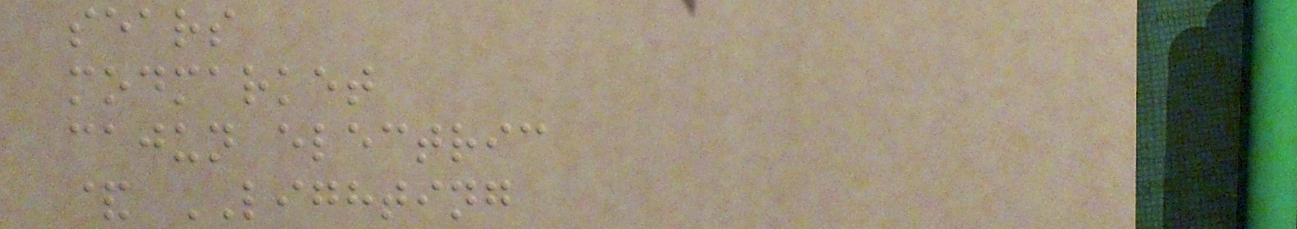sears
modmarket
cajun electric
& LIGHTING
